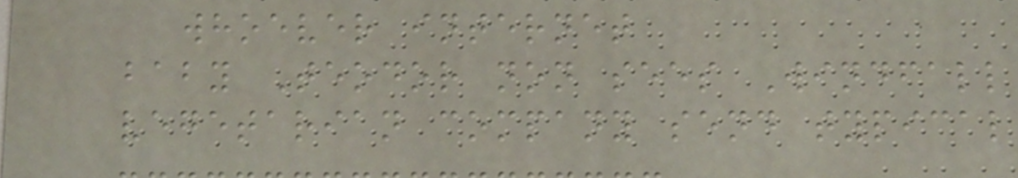whoever internet
baby Teodor non sees Windfall
vegetarian company send typical
